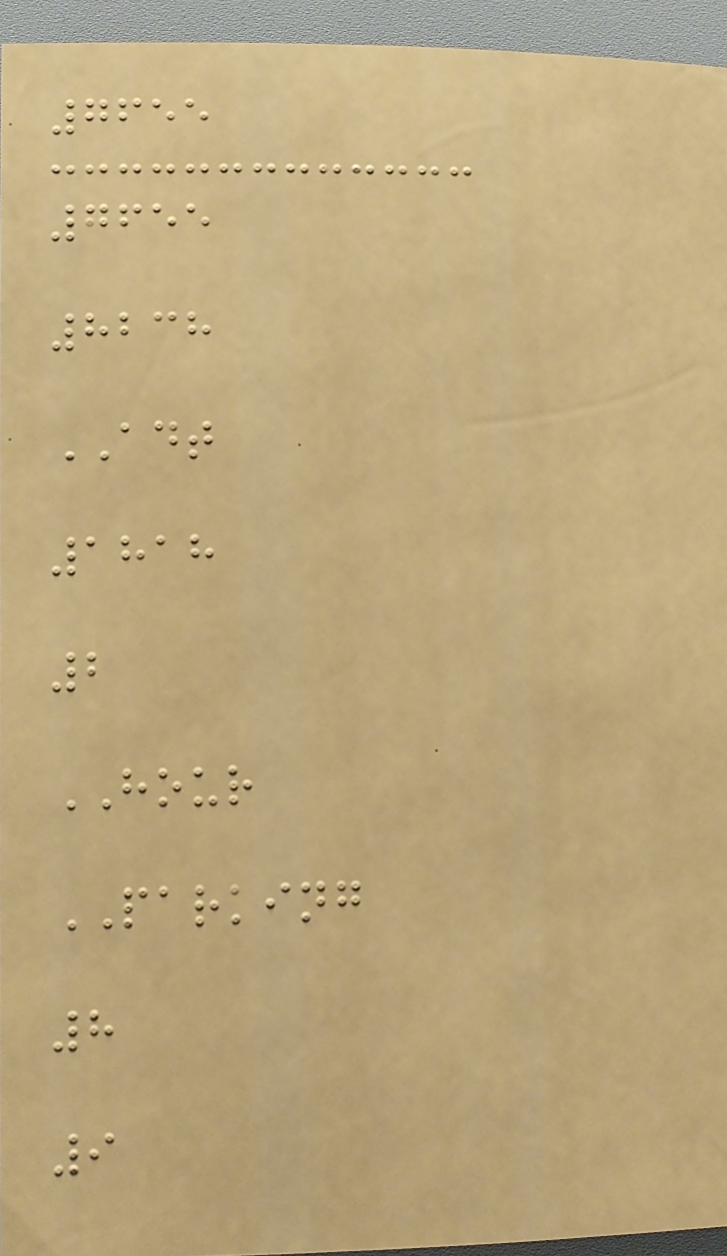7655
7655
8238
ADT
1818
2
HOUR
PARKING
8
9
